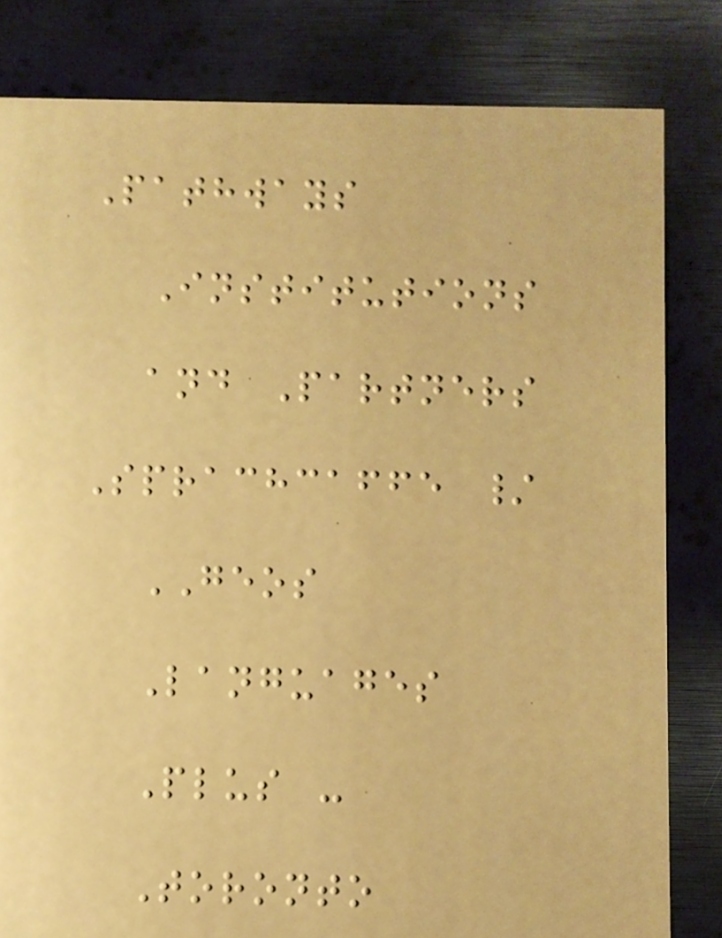Pathways
Institutions
and Partners
Sprachcaffe /
GEOS
Languages
Plus -
Toronto
